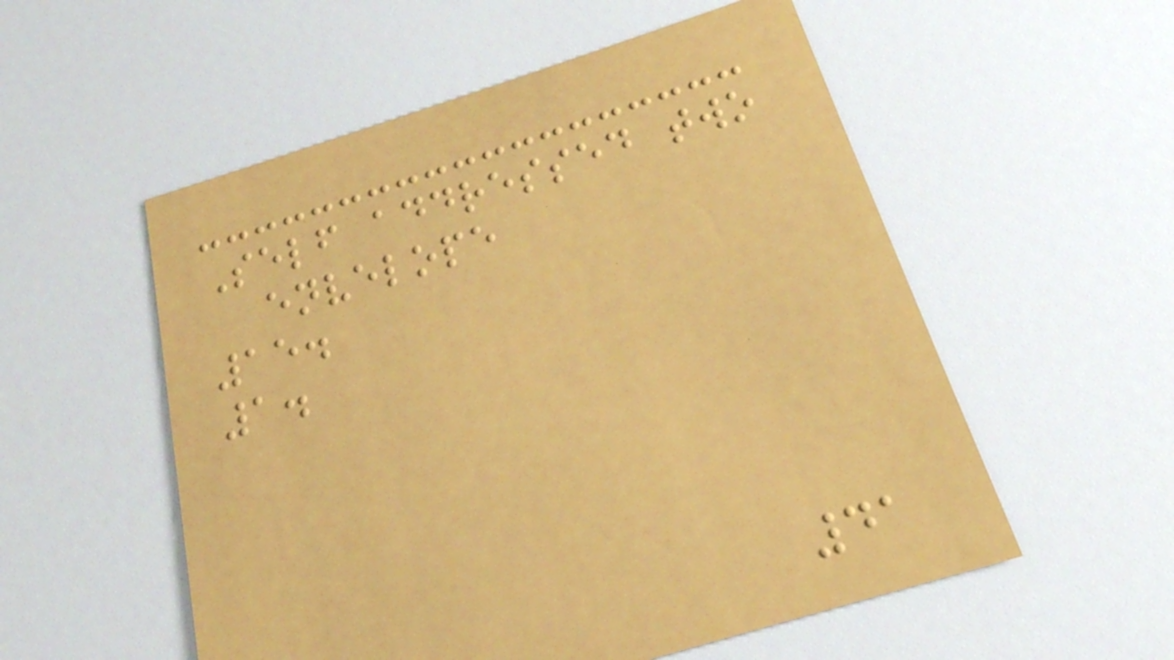Self addressed two
envelope
15.
1.
41
